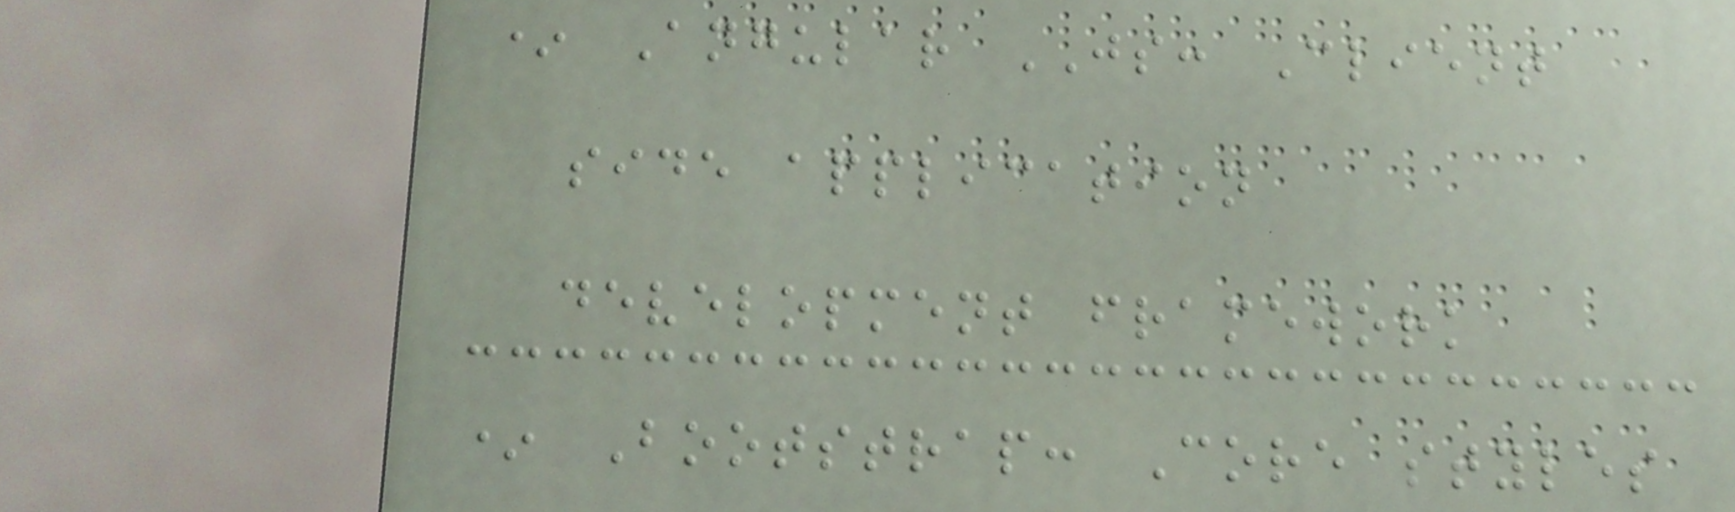* Angular JS: Client
side application
development framework
* Bootstrap: Core styles
